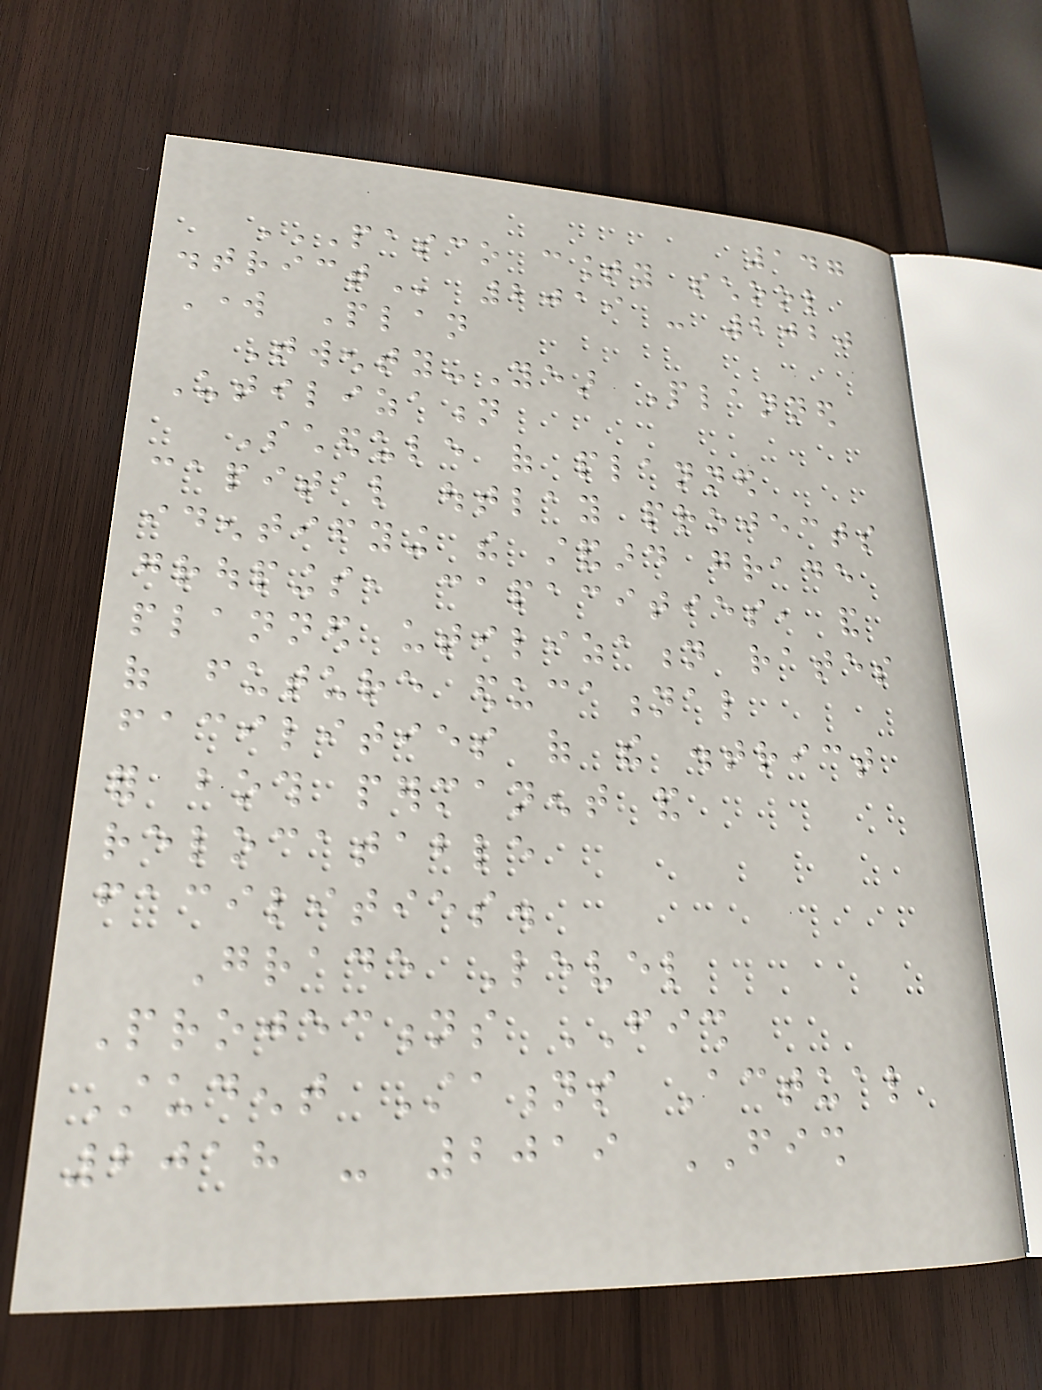147
PASCO COUNTY SCHOOL
DISTRICT 2019 - 2020
Work Plan
Twenty-Year Planned
Utilization
Schedule of planned
capital outlay projects
identifying the standard grade
groupings, capacities, and
planned utilization rates
of future educational
facilities of the district
for both permanent and
relocatable
facilities.
Grade Level
Projections FISH
Student Stations Actual
2018 - 2019 FISH
